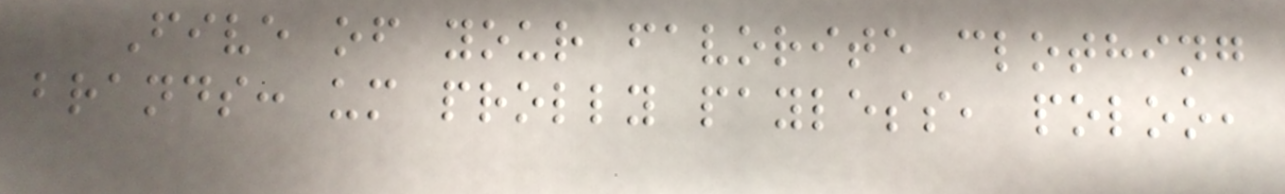Five of your favorite clothing
brands: um prolly payless, poloo,
